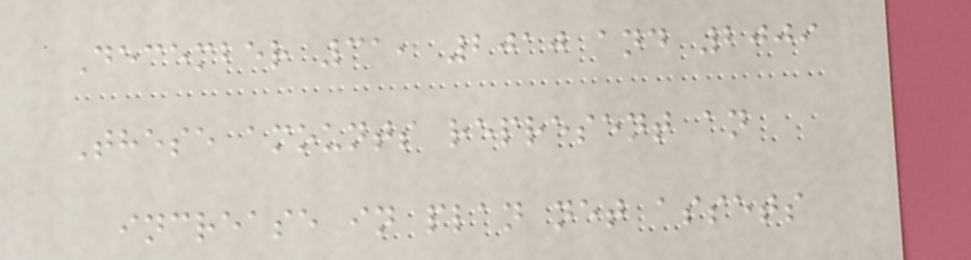December 31, 2010 and 2009
These amounts represent an
increase in plan net assets
